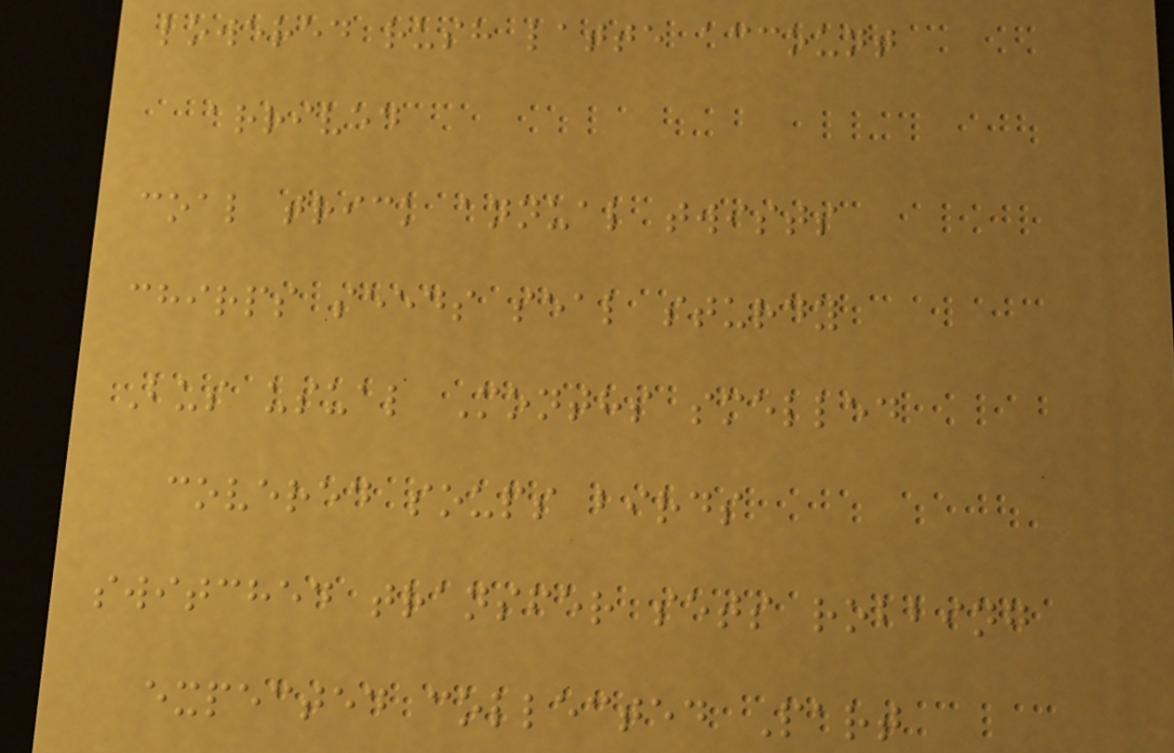lowered rush latte account
arrived
coal trick annual twists
chirps seeds seal sturdy
Bus usual Months smelled
covered soups birds
switched transfer sets robbing
expected collected Part
